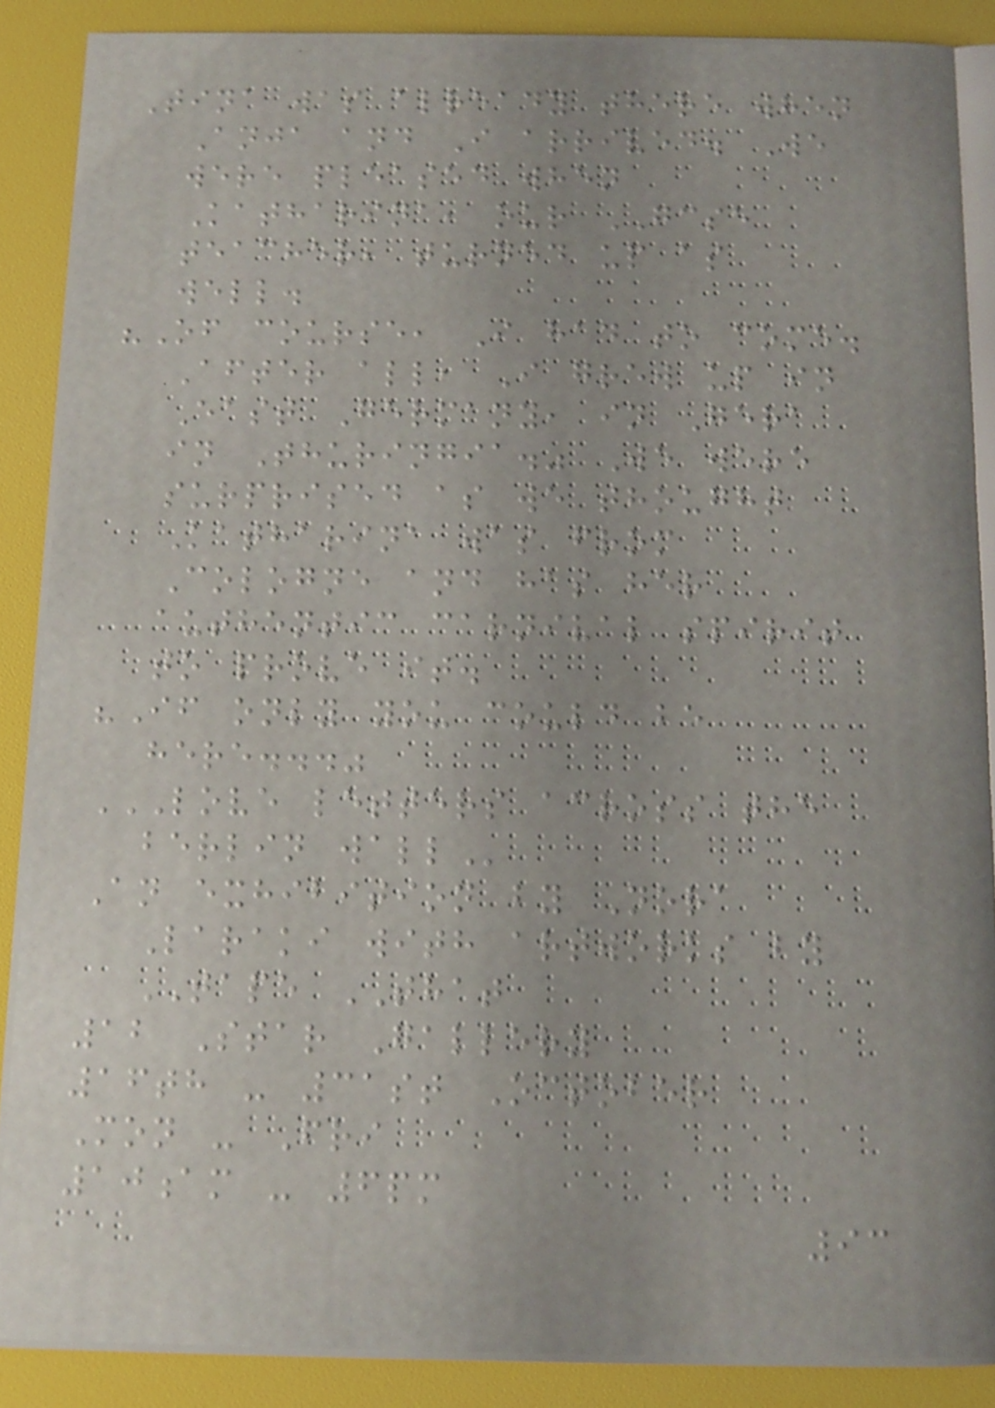Tina was already there when
Anja and I arrived. We
were pleased when
Katharina, our GCSE
teacher, turned up as
well.
"Of course, I had to come.
After all, I grew up in
East Germany, in Gera
in Thuringia." We were
surprised as we thought
Katharina was from
Cologne and has her
authentic carnival spirit
to prove it.
"If only you could be
here..."
LOVE LETTERS ACROSS THE
BERLIN WALL
An exhibition by Nora
Laraki with artworks by
TAPE THAT
12 Star Gallery
16th - 31st October
Mon - Fri
10am - 6pm
93
